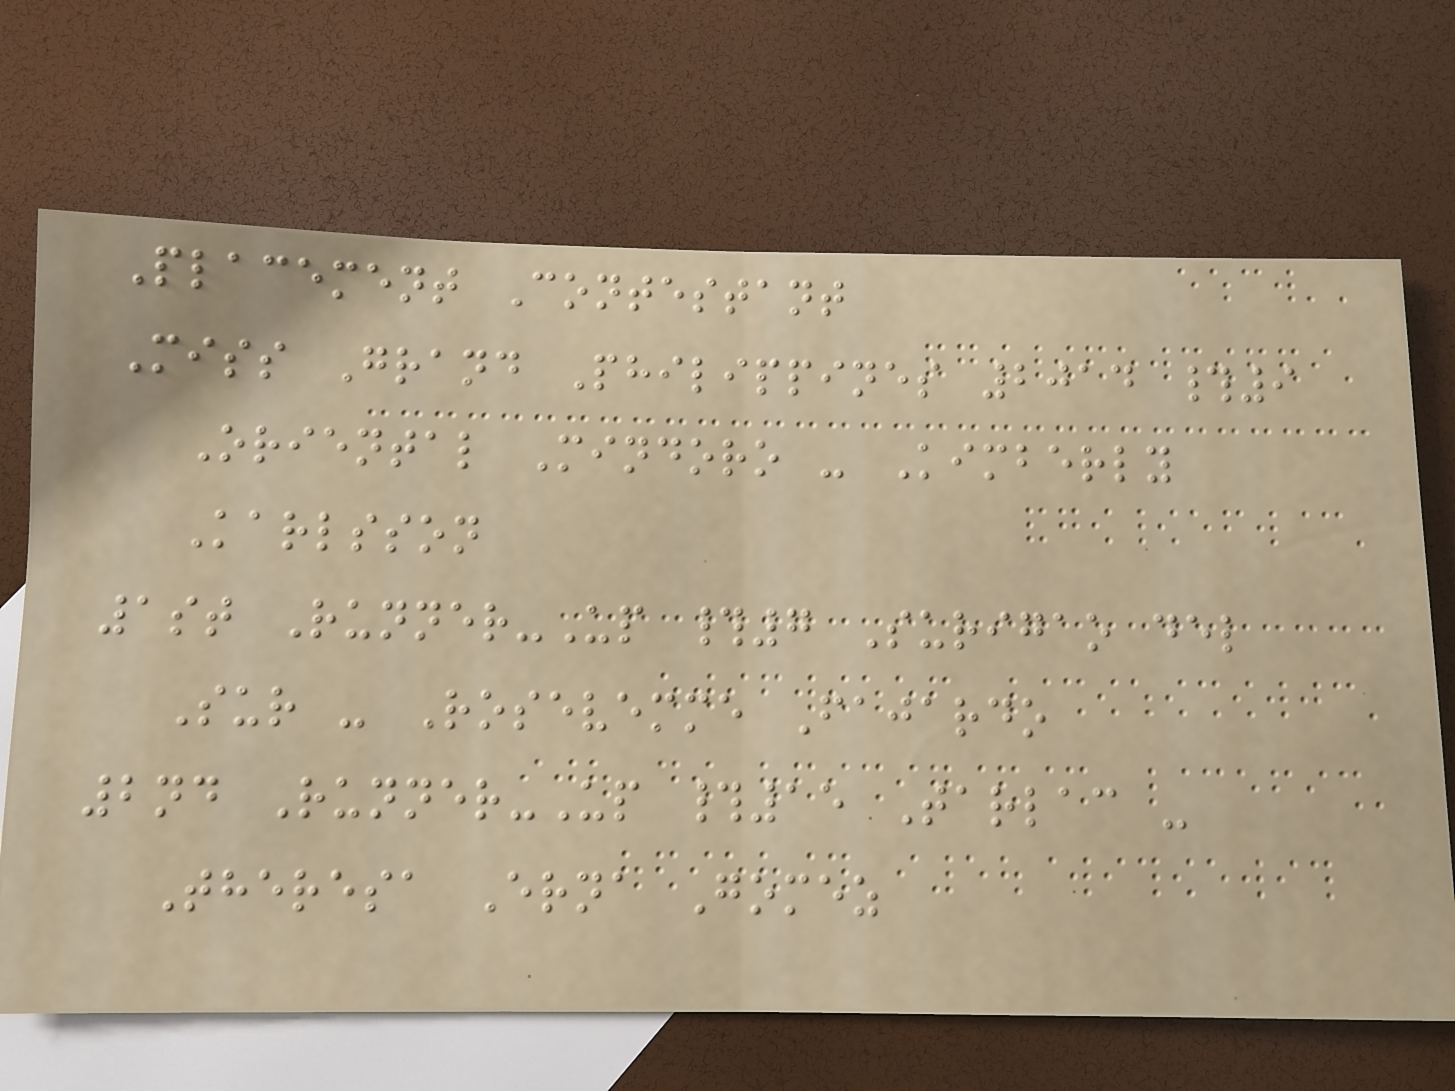Placement Contestant
Miss Grand Philippines 2014 #9
Oriental Mindoro - Kimberly
Karlsson
1st Runner-Up #7 Surigao del
Sur - Rosevemme Fajardo
2nd Runner-Up #15 Tarlac -
Theresa Erna Gomez
